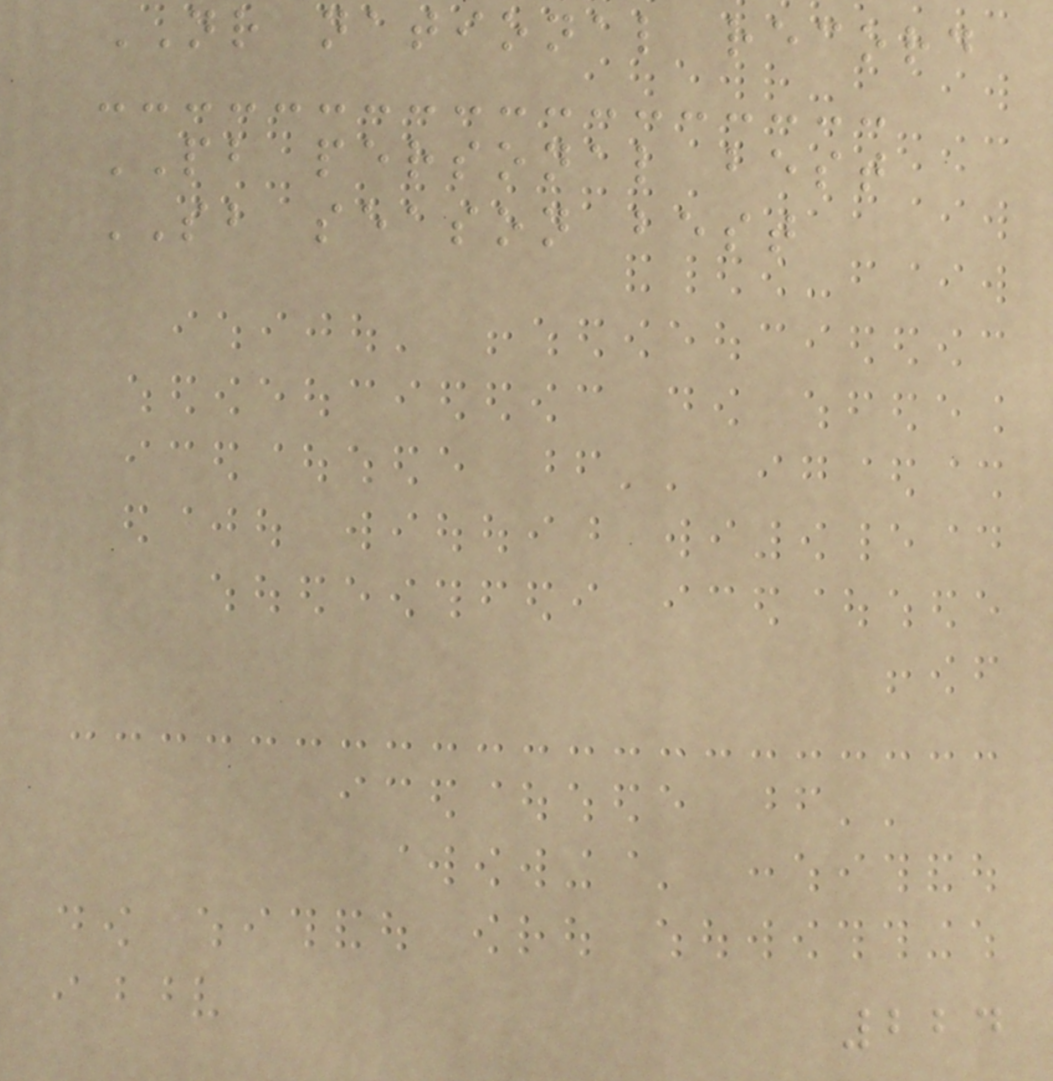NR national record
PB personal best
SB season best
224
